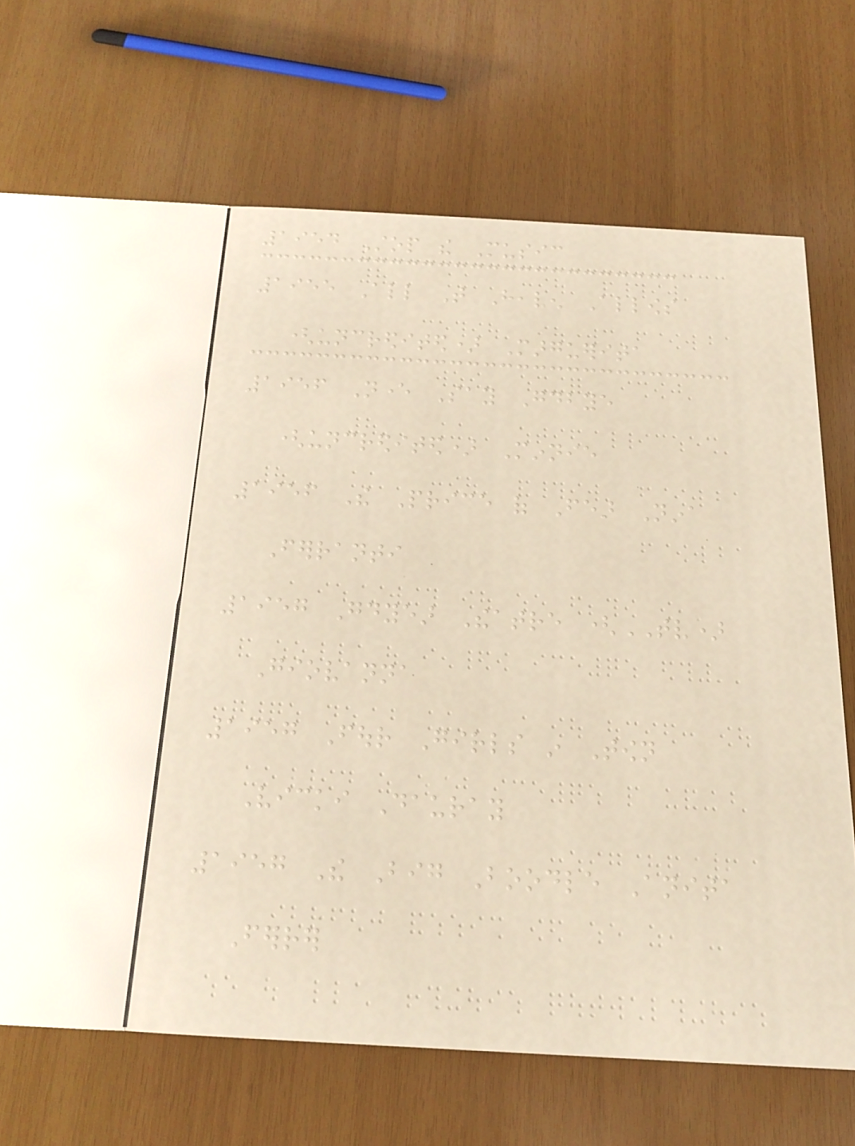1954 Stop the Music
1955 All That Heaven Allows
(uncredited) Marguerita
1956 Never Say Goodbye
(uncredited) Minnie
1956 The Price of Fear Nina
Ferranti
1957 Goodyear Theatre (TV)
Giovanna
1957 Four Girls in Town
Vicki Dauray
1957 The Big Boodle Anita
Ferrer
